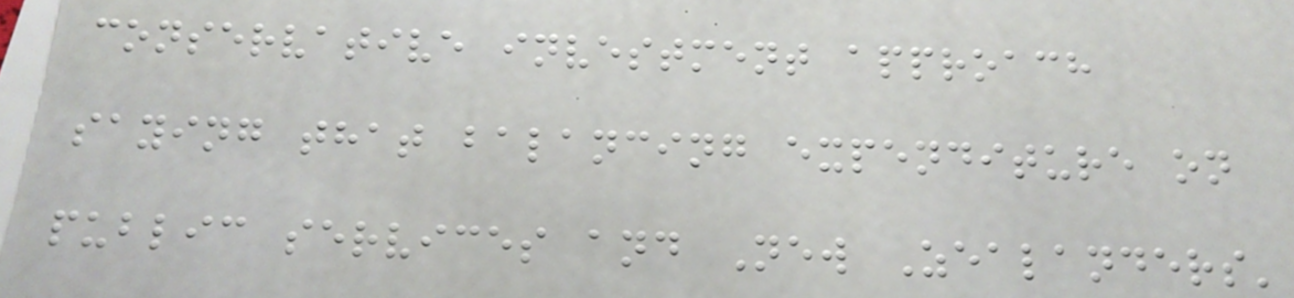conservative investment approach
saying that balancing expenditure on
public services and New Zealanders'
